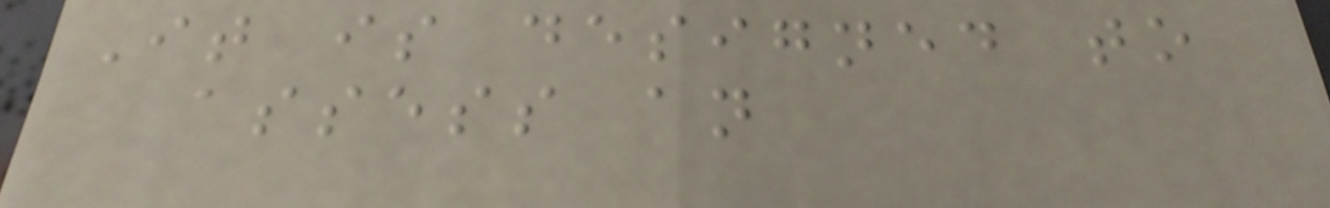It is designed to
assess an
